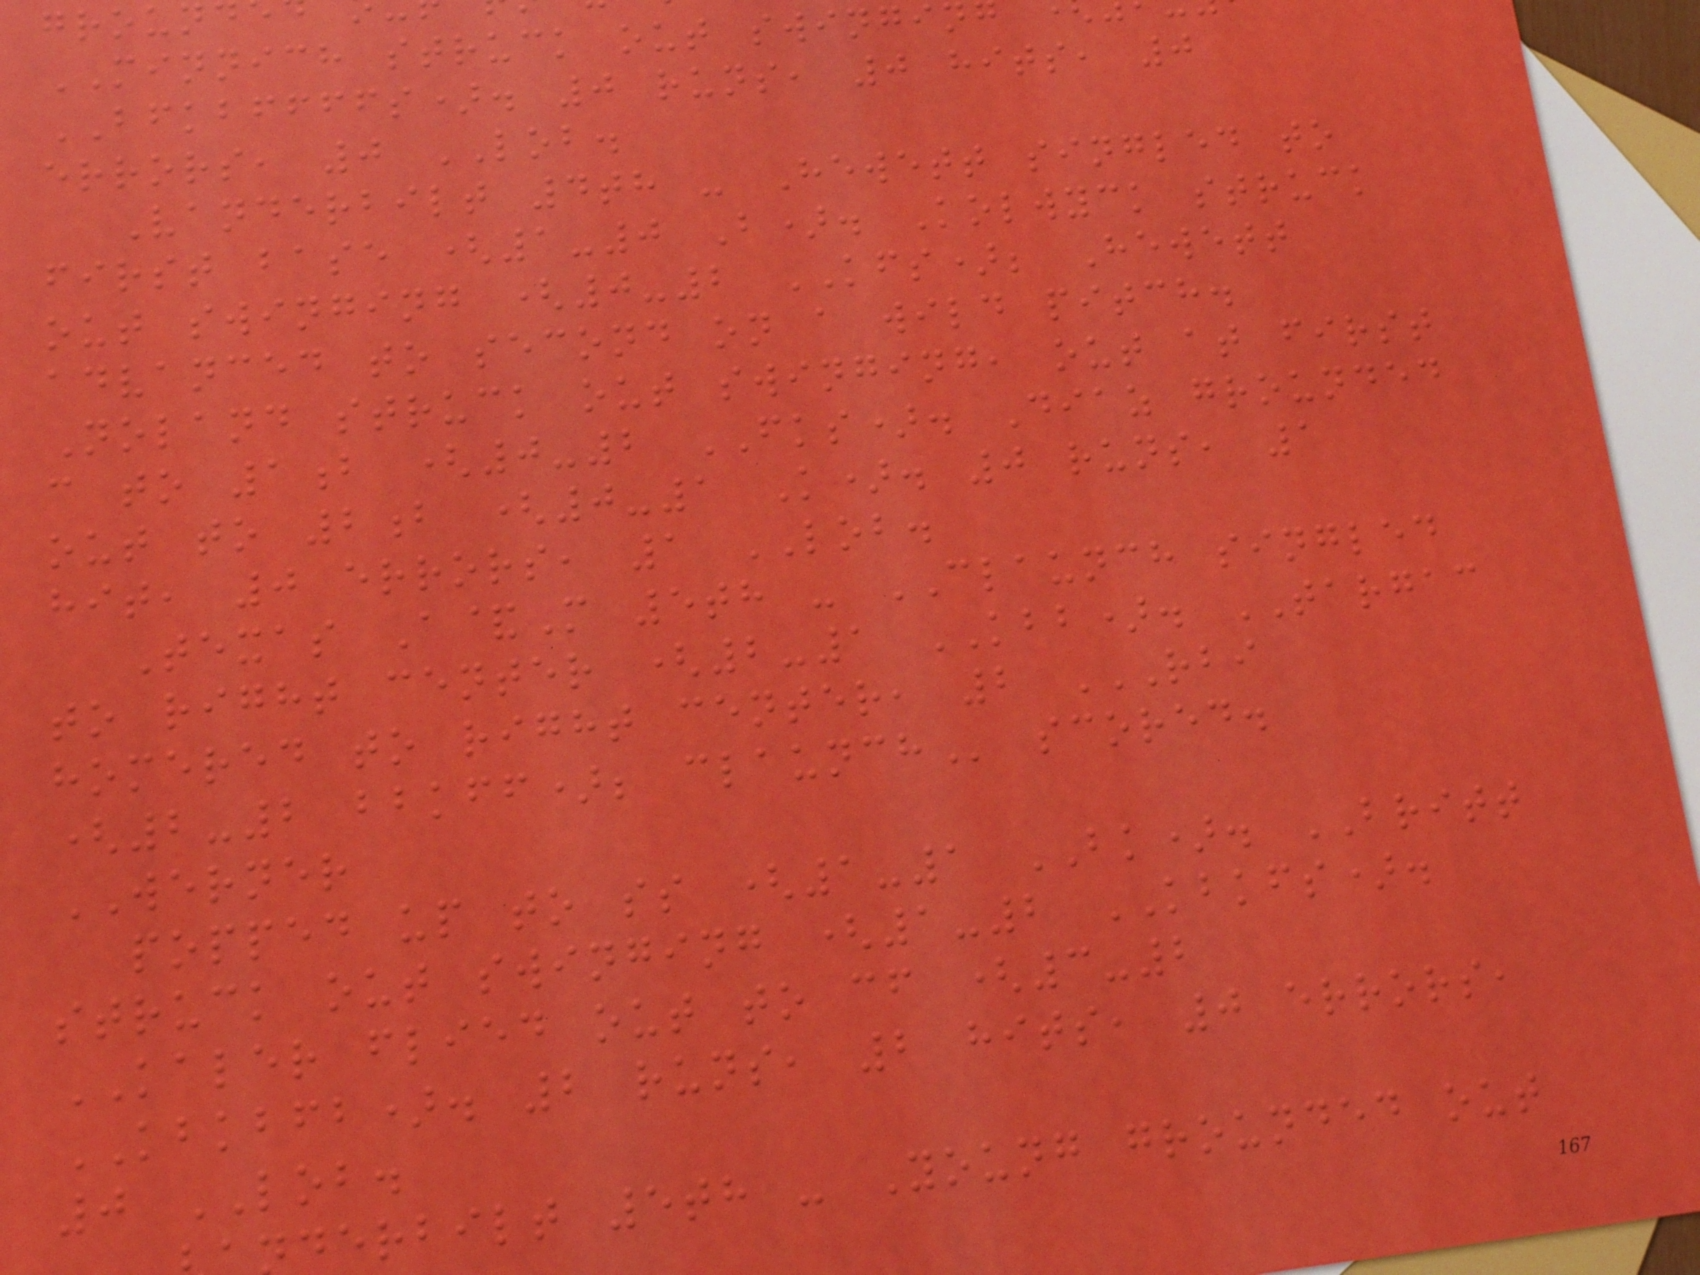MINNICH struck out swingin
BFKBFFFFS). 0 runs, 0 hits, 0
errors, 0 LOB.
Vanderbilt 4th - Hewett singled to
first base (1-0 B). Kolwyck struck
out swinging (0-2 KFS); Hewett
advanced to second on a wild pitch.
Noland struck out swinging, out at first
c to 1b (0-2 FKS). Diaz grounded
out to 2b (0-1 K). 0 runs, 1
hit, 0 errors, 1 LOB.
Texas A&M 5th - CLAUNCH singled
to right center (2-1 KBB). TARGAC
homered to right center, 2 RBI
(2-2 bbkff);
WERNER
popped up to ss (1-1 BK). BRITT
struck out swinging (1-2 KBKFS).
KALER flied out to cf (3-2
KBKBFB). 2 runs, 2 hits, 0 errors,
0 LOB.
derbilt 5th - Young grounded out
